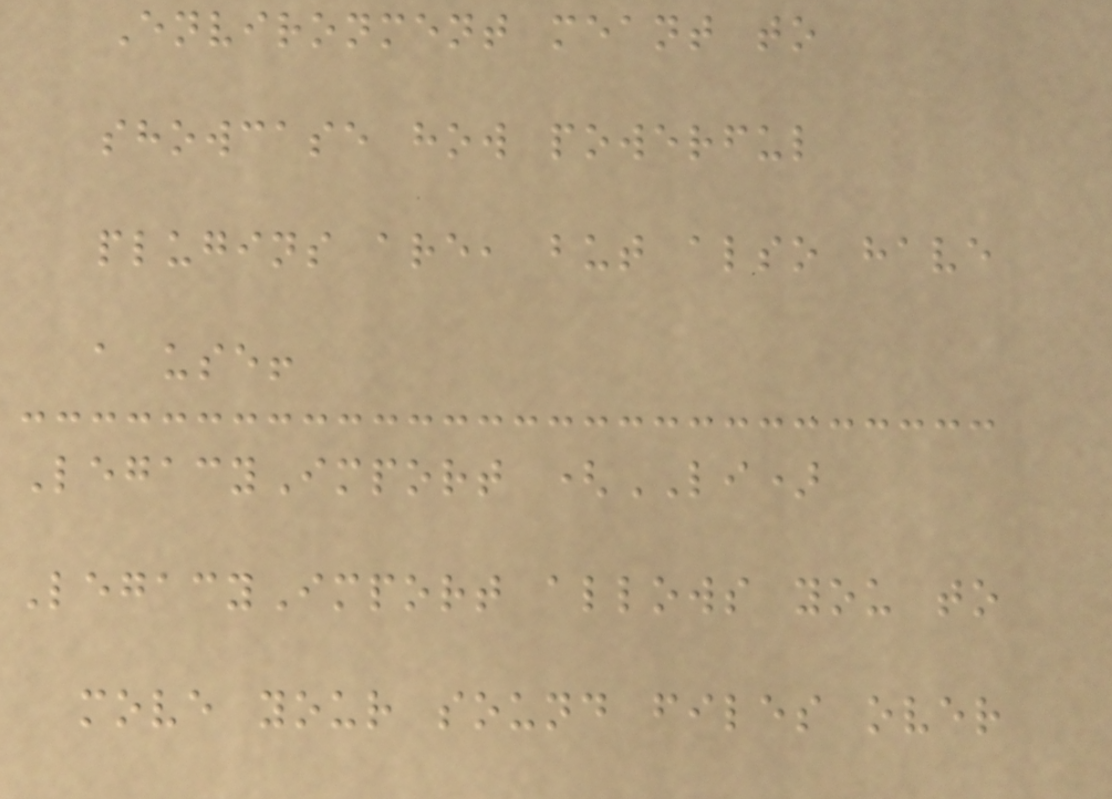Environment meant to
showcase how powerful
plugins are, but also have
a use!
LegacyImport (LI)
LegacyImport allows you to
move your sound files over
